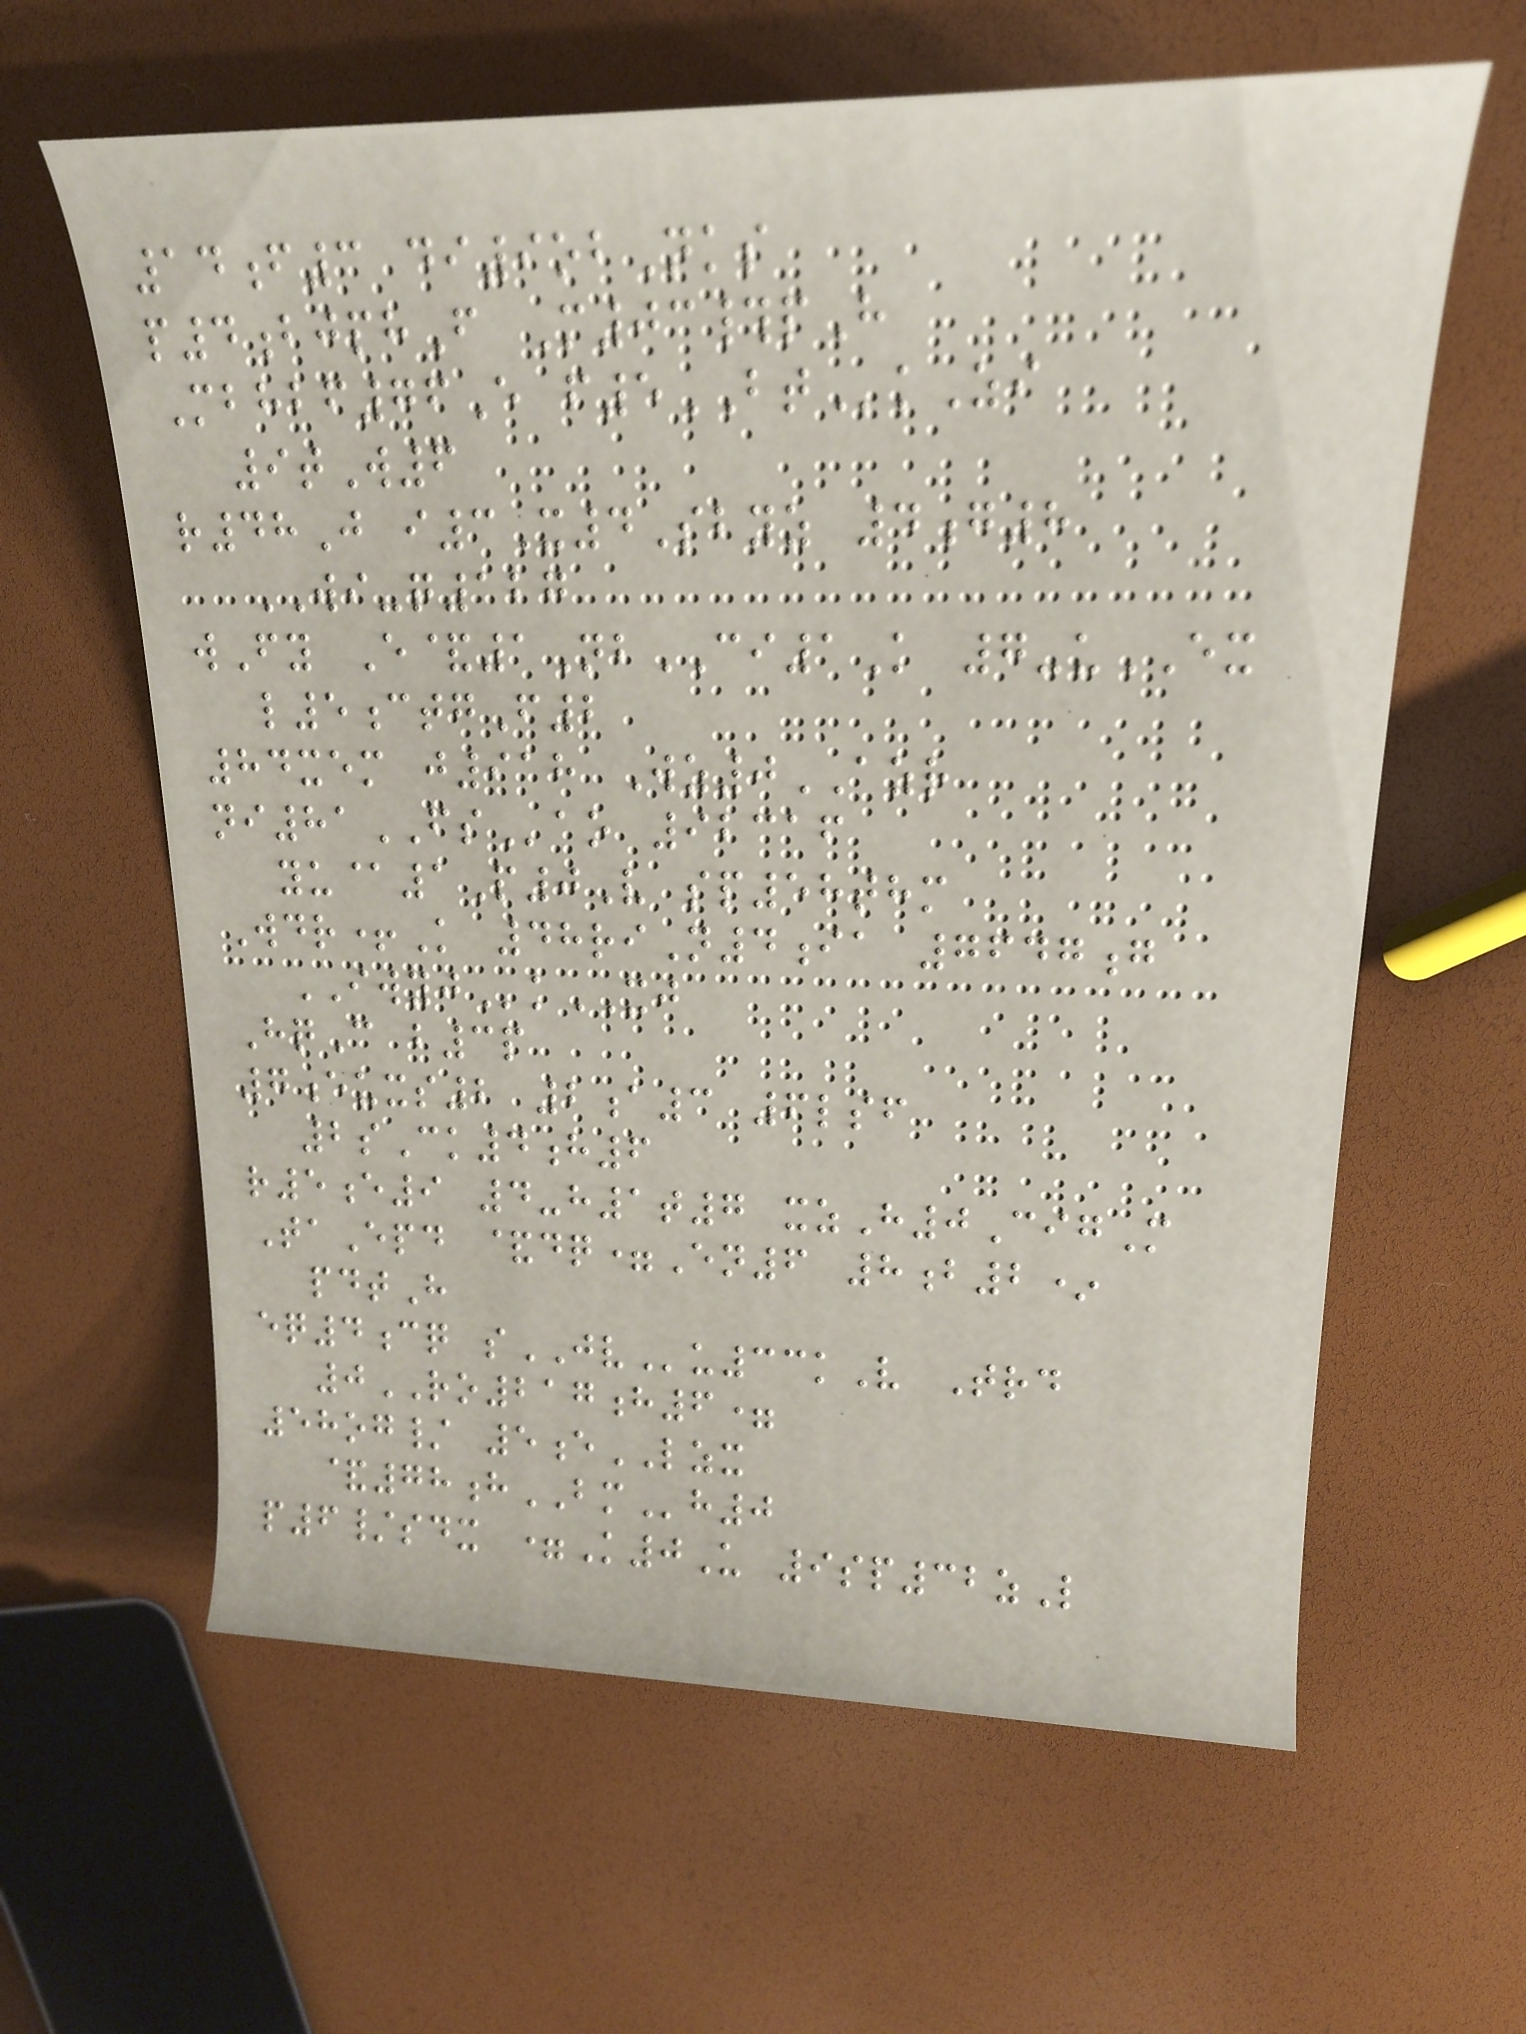14f3 di9obNks
p4bjphF M03#pH
Mbhbf76E f5BTkZi
9tW6
r48J i3X4Sbyz 4g8
WI-q127
wFy E&1NbCI1K 7-uEX
l5ctgF2
84xem j918 Wz0AZR
ni81FSao 92316
yu@1P0V sp58thm
Wdr+K 48riN4ia 7647g
IWYJkXJ
HqC b3p
7euxs2 2a3 6lsf
2sCk4h6
r5e9 4-h1t7 xzH0CigM
TaEpd &dq=En6 8b2*
pdtH
eq4cq sJVu33kV Trd
0RO217h6=
58og/ 5eLZX
&78hBMh0
p6/sdx =K0U 9sp32zL
